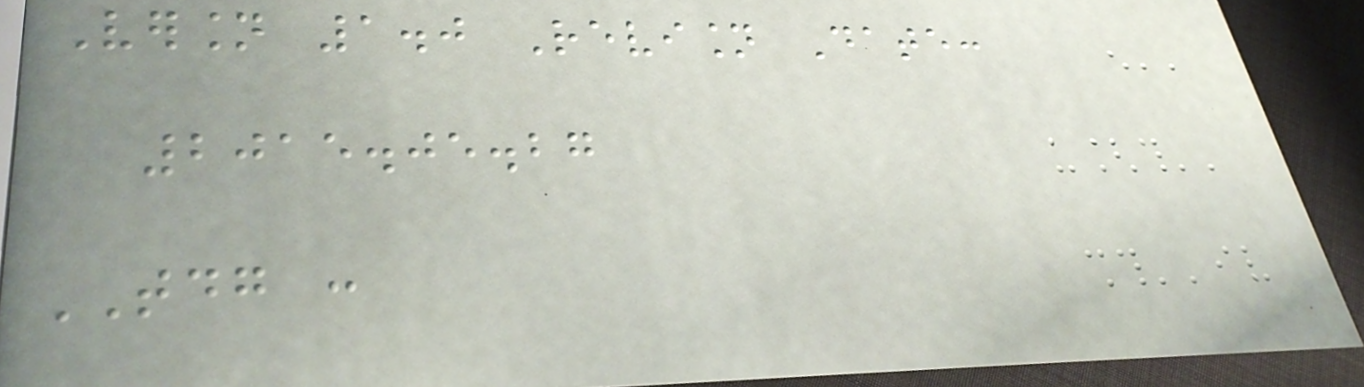Version 1.0 Revision Date:
2015.05.27
TDG :
